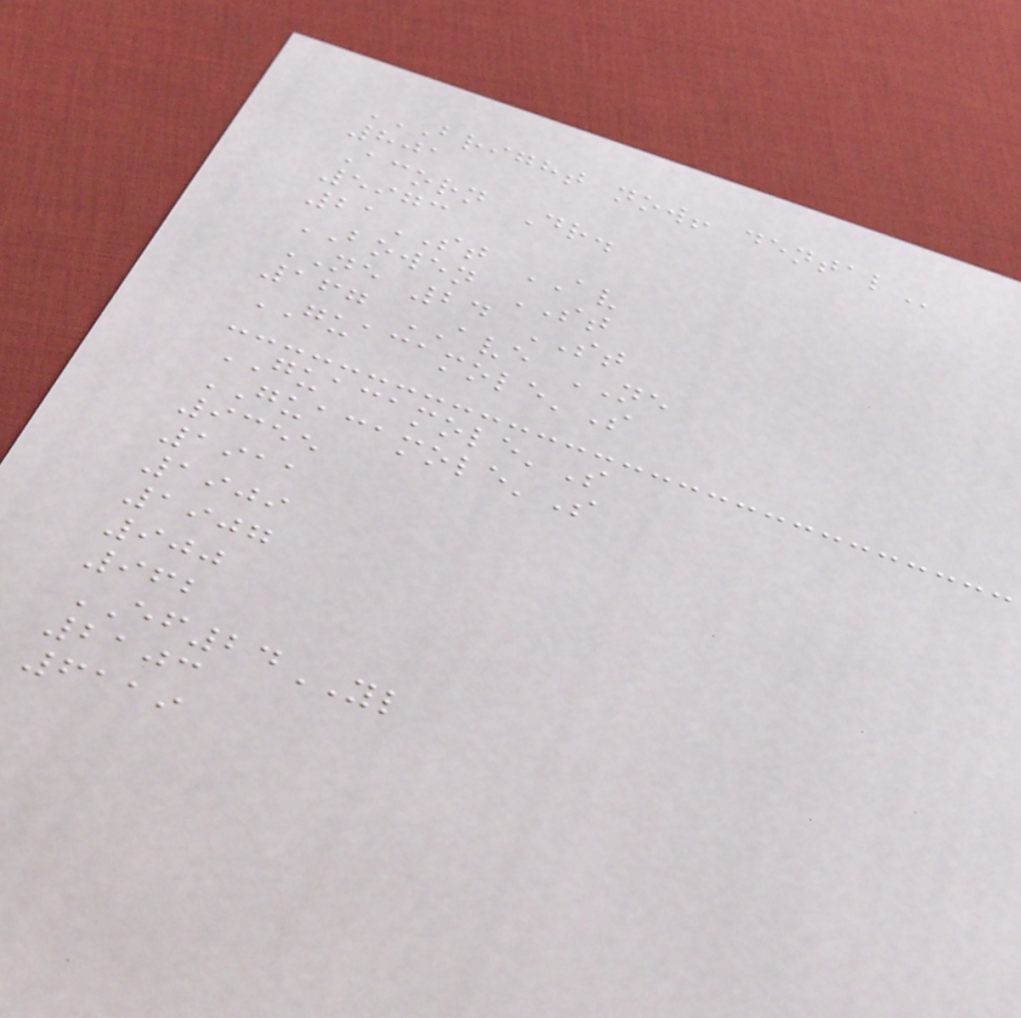BRIGHT NOW! DENTAL
801
Acorn Dr.
5973
21ST AV
BOWEN ST
NE 24 ST
167 AVE NE
GUACAMOLE'S
GUACAMOLE'S
GUACAMOLE'S
9355
1911
1909
1907
900
962
EF24YL
2103
6119
